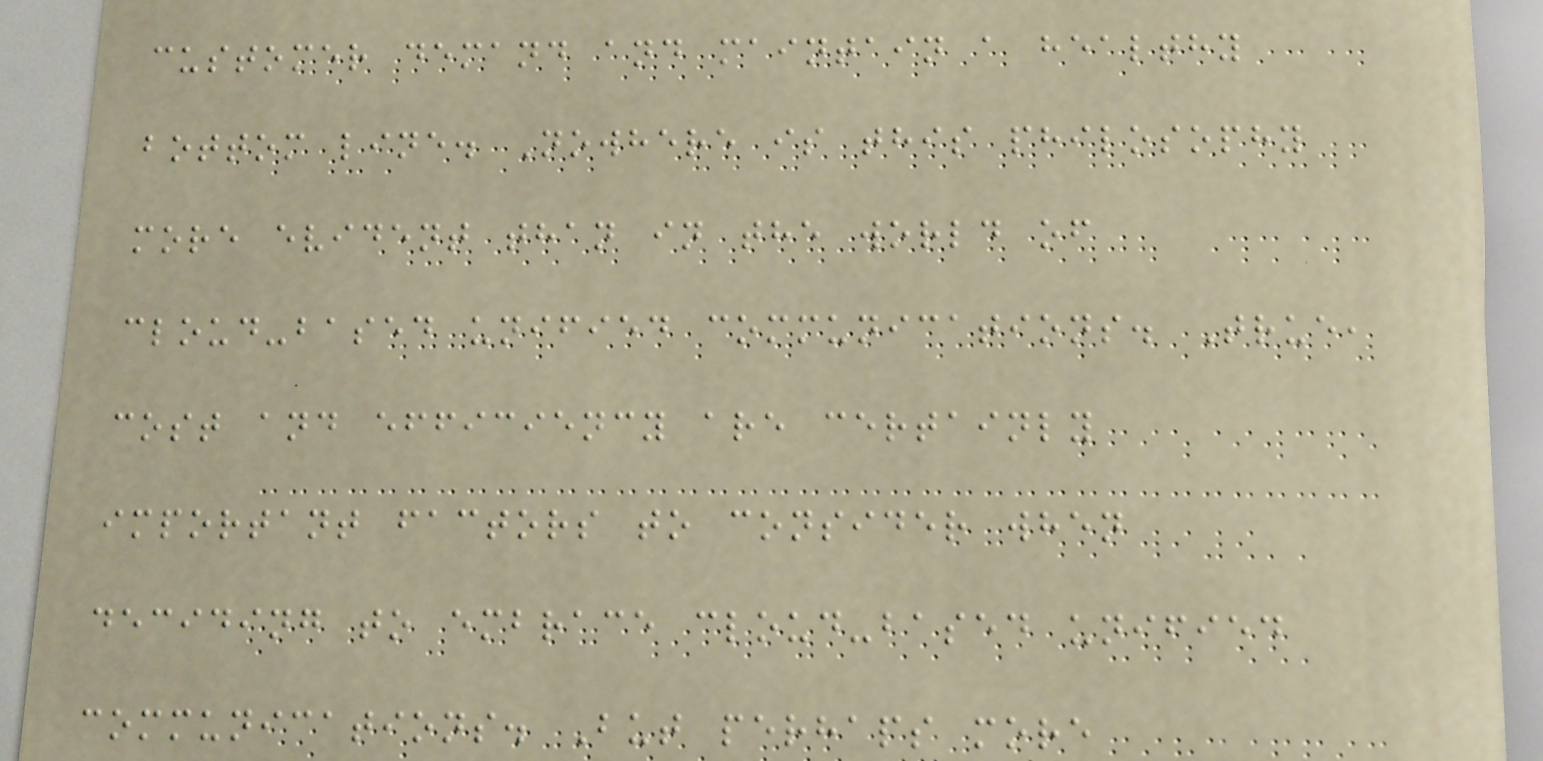customer demand and maintain a healthy
bottom line. Nowhere is this philosophy
more evident than in the world of
cloud-based unified communications. True,
cost and efficiency are certainly
important factors to consider when
deciding to embrace cloud-based unified
communications. But perhaps more
